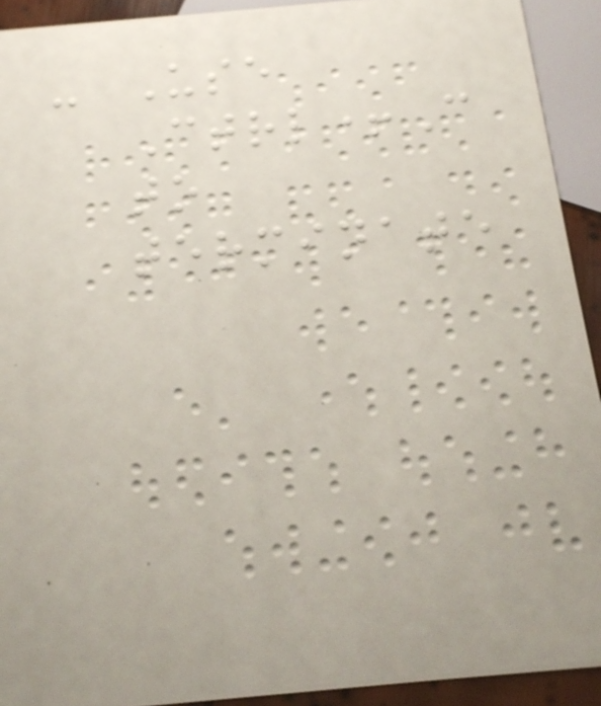- Use
Ctrl+C
to
terminate
